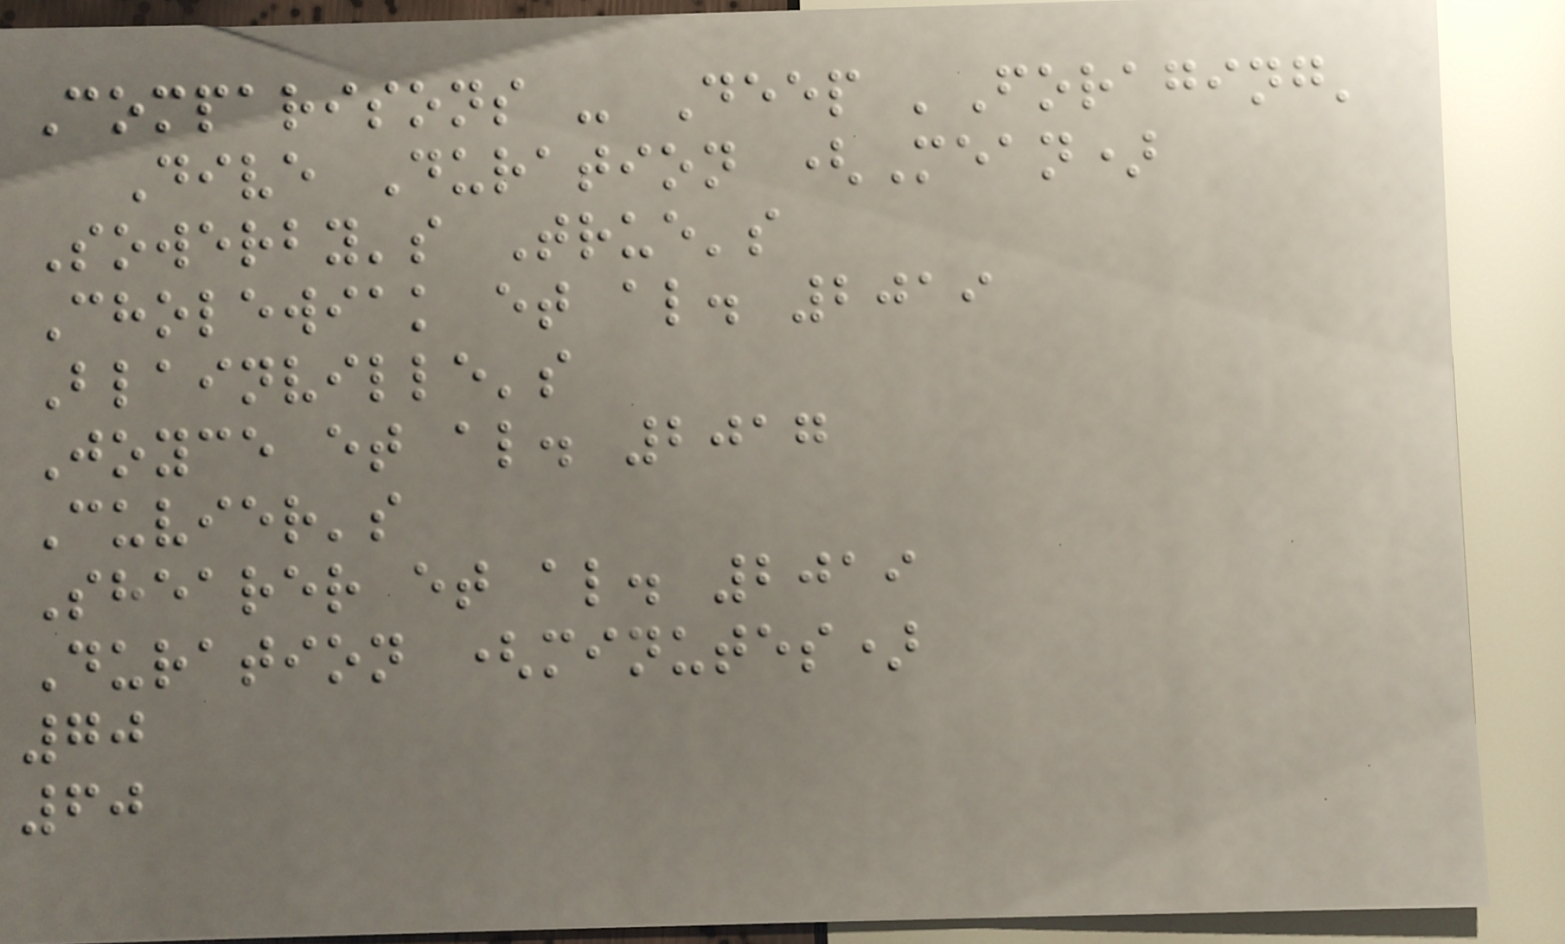Comparisons - Deep 'Foraging'
Dive Duration (Mean)
Sowerby's True's
Cholewiak et al. 2019
Blainville's
Joyce et al. 2017
Cuvier's
Shearer et al. 2019
Duration (minutes)
70
60
